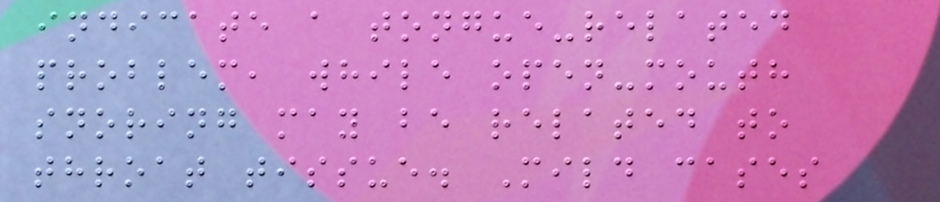indicate a tongue-related
problem, while open-mouth
snoring may be related to
throat tissue. Mild cases
